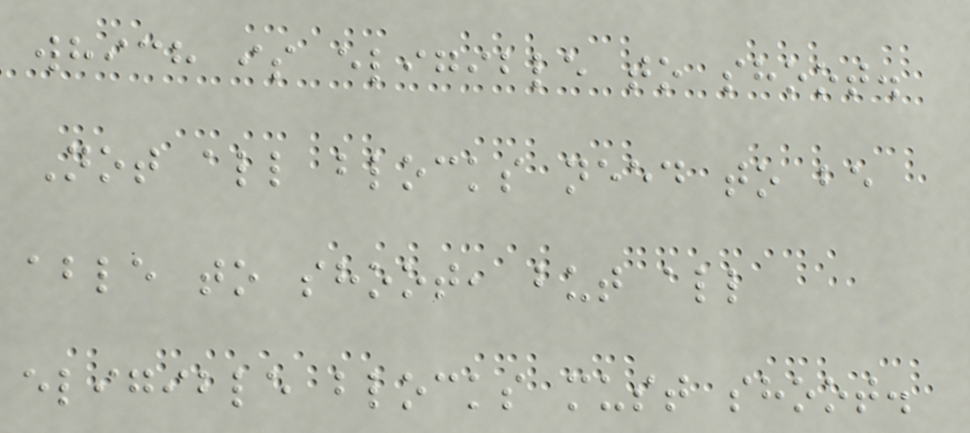which is eligible to shoot.
Not all blocks need to be
able to shoot, but all
eligible blocks must shoot.
